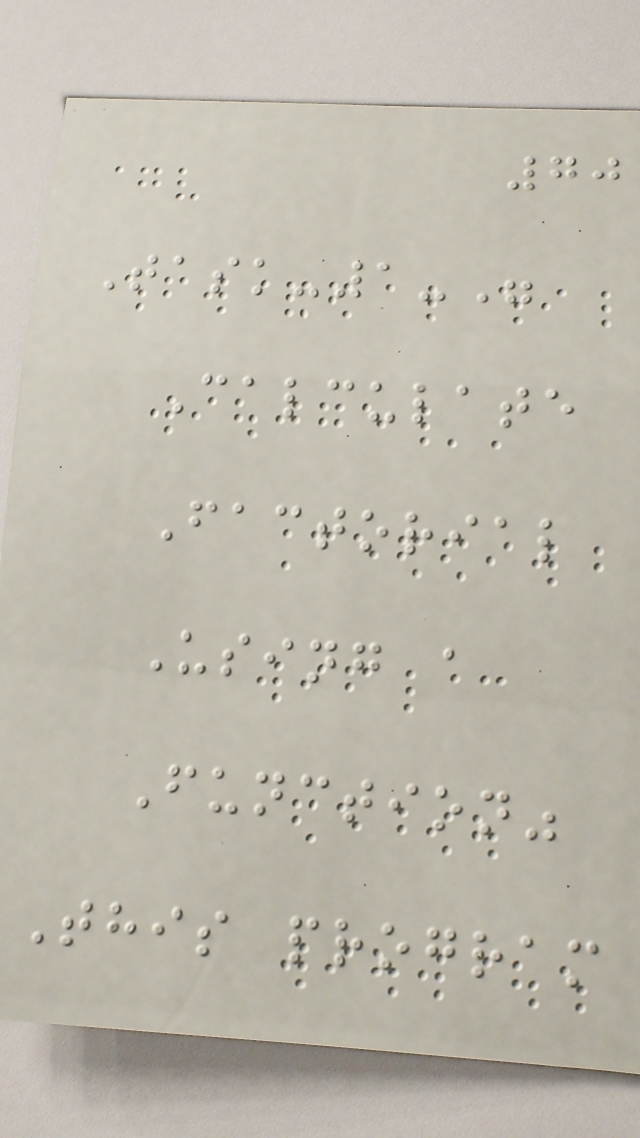70
Task-1-"
Calculate
Factorial
Using a
Function"
This program
